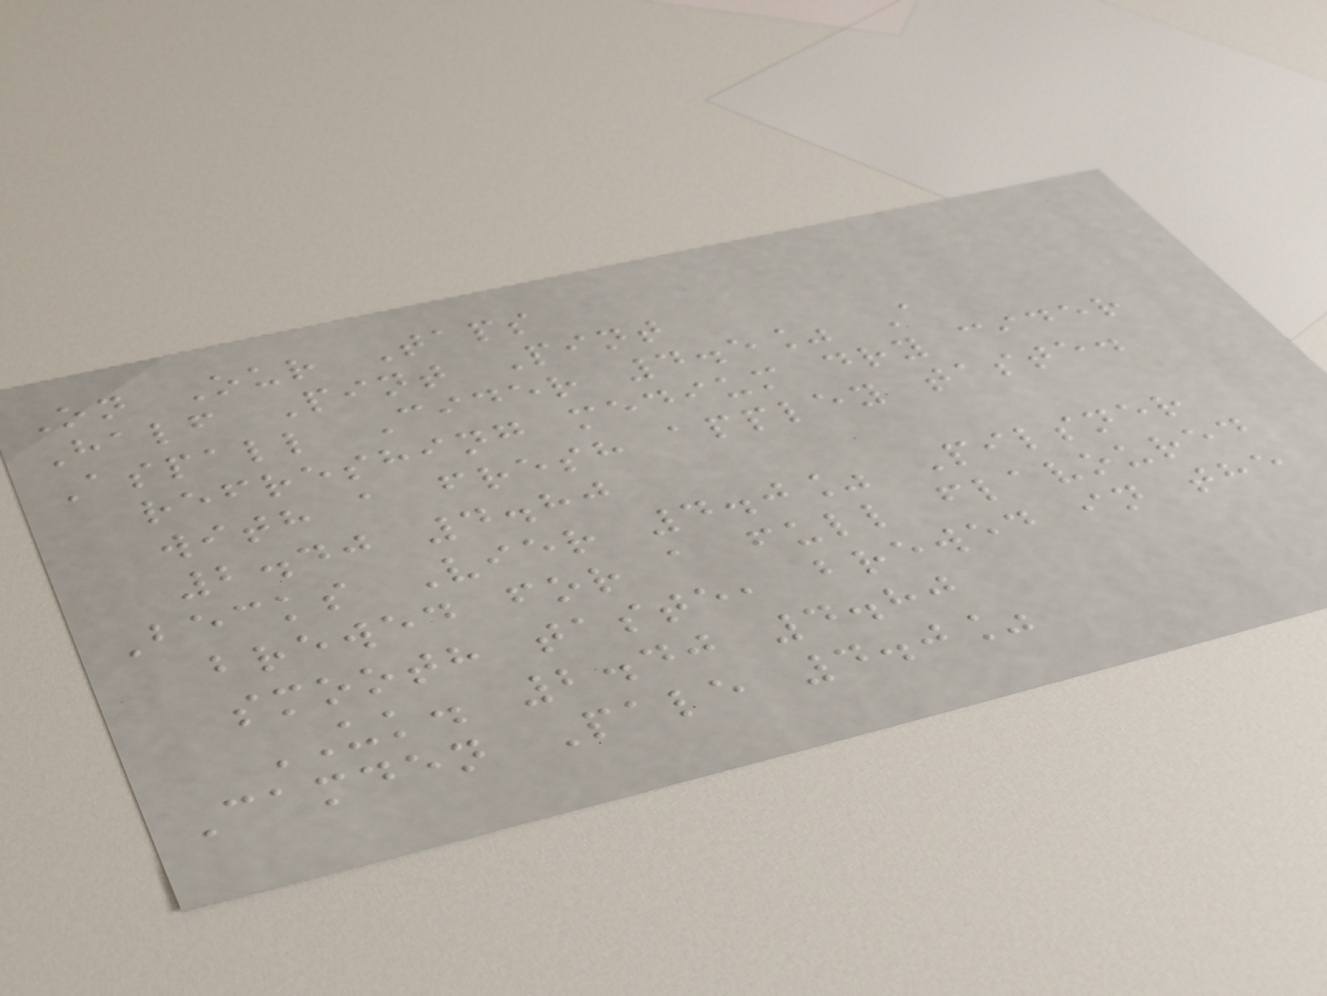On Our Taps
Half Pint Pint
Aspall Cider 4.5% A
refreshing medium dry cider
with a fresh appley taste.
2.40 4.80
Becks Vier 4.0% Pilsner
brewed for a full flavoured
smooth taste, brewed in the
UK. 2.40 4.80
Camden Pale 4.0%
